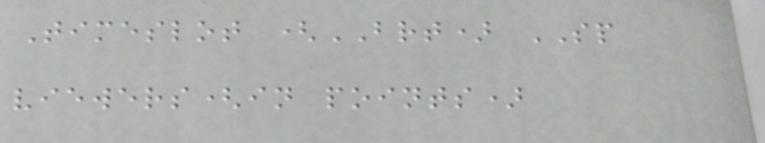Timeslot (BRT) SP
viewers(in points)
